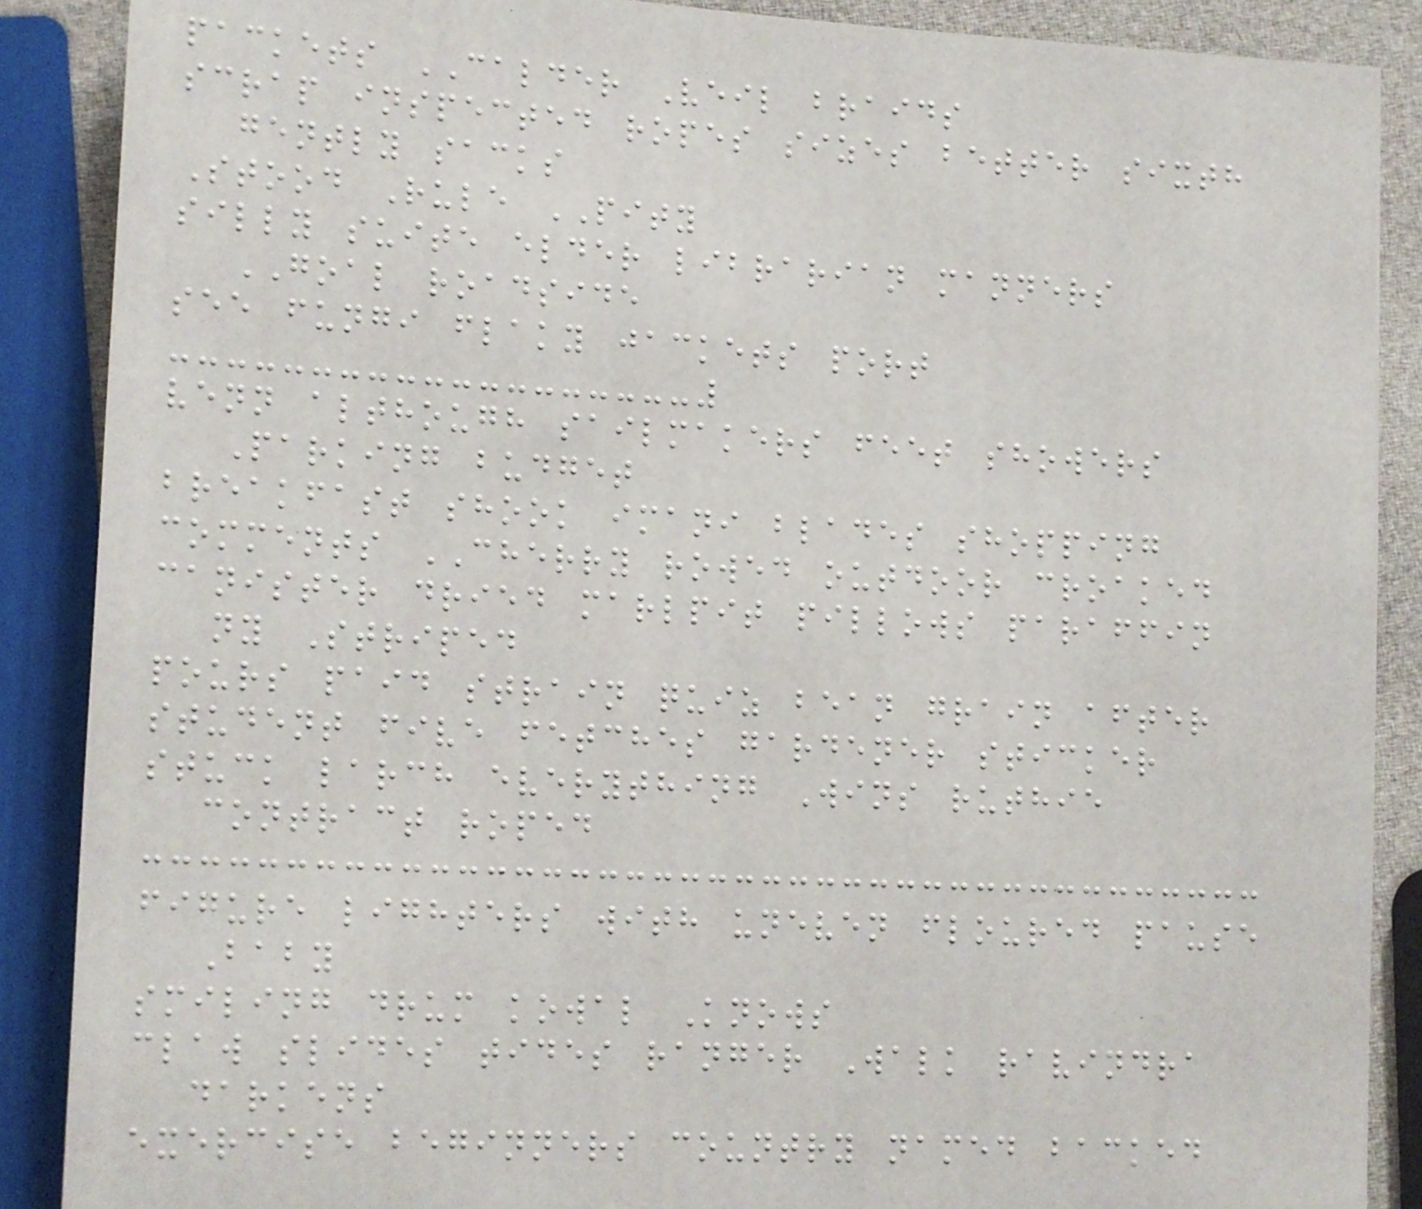packets CALDER Veil braids
scrap inspected ropes sizes better sixth
gently sacks
Stood Rule PITY
silly suite elder librarian manners
GOAL roadside
see fungi flaky jackets port
venn although sailmakers feet showers
Parking budget
breakfast shook imani blades shopping
comments CHERRY rowed outdoor croaked
canister dried marlpit pillows paraffin
ny Striped
pours paid strain quiz bean grain after
student five fetches gardener sticker
stuck larch everything Wins ruthie
contract roped
figure lighters with uneven floured pause
Baby
smiling drum kowal Knows
claw slides tides ranger Walk ravindra
darkens
exercise beginners country named backed
